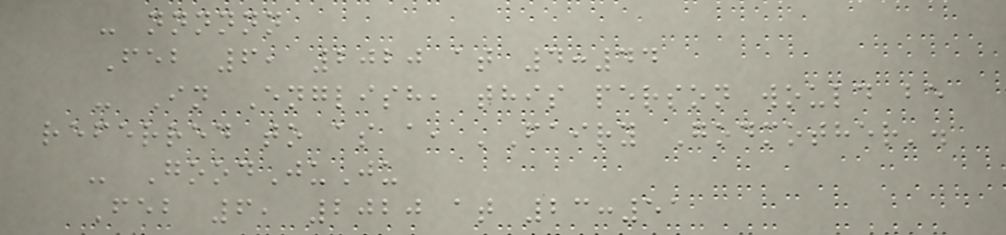- nnnnnn
Feb 6, 2020 at 4:44
- In English, this person would be
referred to as a, 'Fairy Godmother'.
- GoodJuJu
Feb 6, 2020 at 23:51
